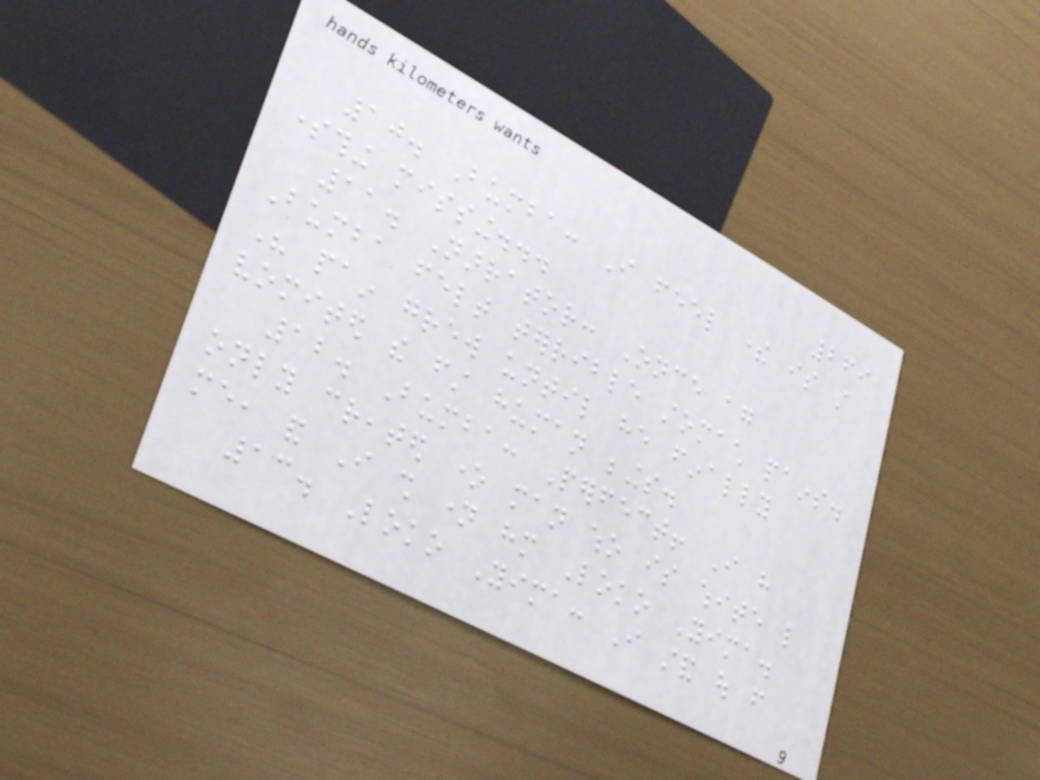269
10. Bumba: I feel there is still
something missing...
11. Narrator: Once again
Bumba felt terrible stomach pains.
His pain grew until he finally
vomited the first human beings.
12. Bumba: Perfect! I have
only created one man who is white like
me, and I shall name him Loko Yima.
13. Loko Yima: I stand out from
